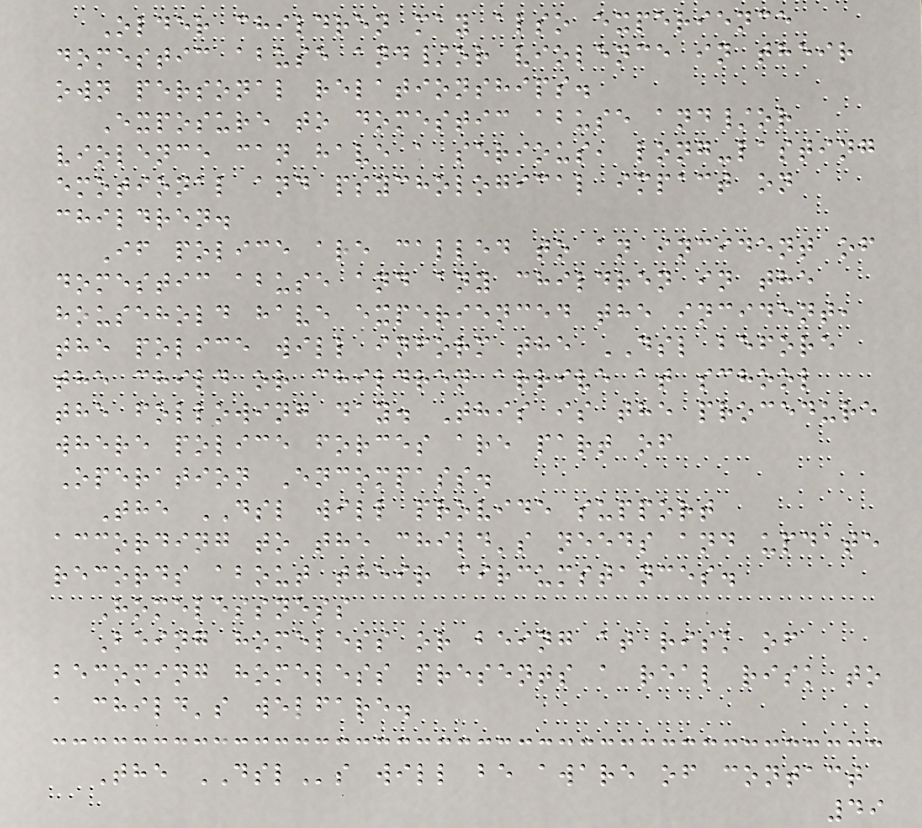Older children may also experience
domestic abuse and/or violence in their
own personal relationships.
Exposure to domestic abuse and/or
violence can have a serious, long-lasting
emotional and psychological impact on
children.
If police are called to an incident of
domestic abuse and any children in the
household have experienced the incident,
the police will inform the DSL before
the child or children arrive at school
the following day. This is the procedure
where police forces are part of
Operation Encompass.
The DSL will provide support
according to the child's needs and update
records about their circumstances.
Homelessness
Being homeless or being at risk of
becoming homeless presents a real risk to
a child's welfare.
The DSLs will be aware of contact
49
